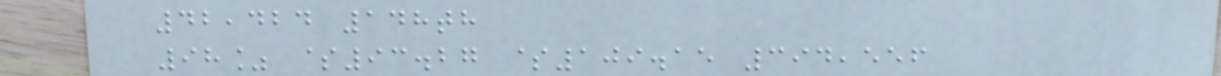42,424 148th
98% $93.27 $109.15 394,556
